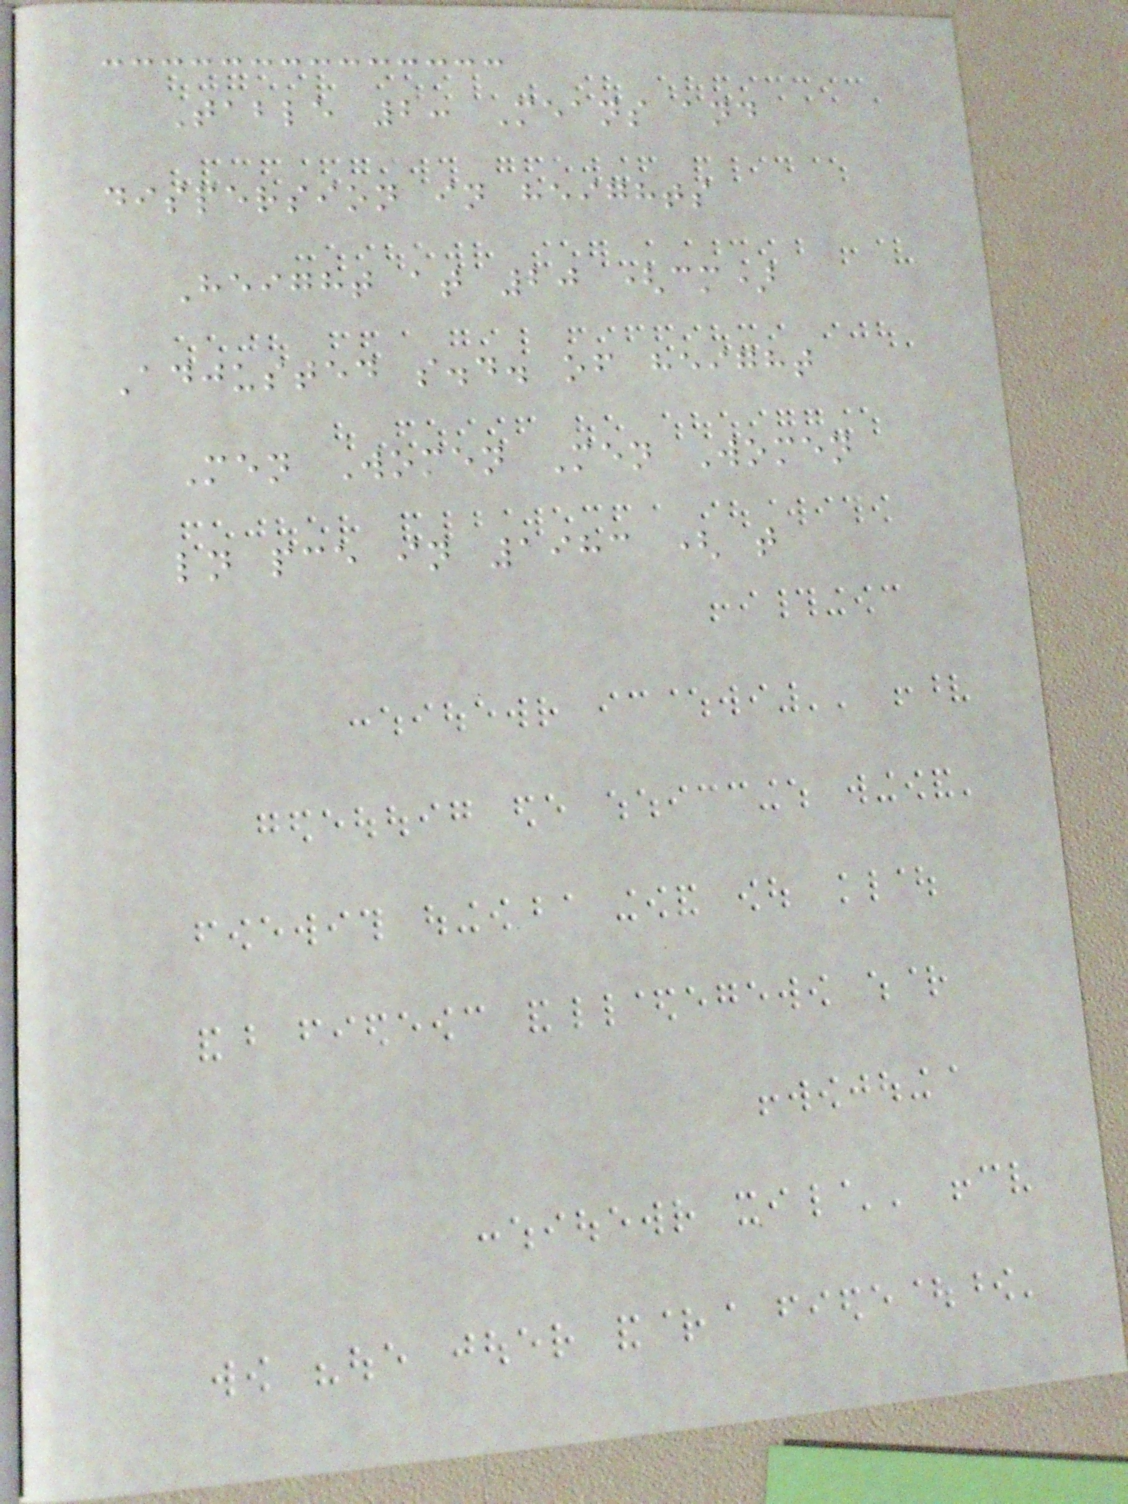Table 2: Means and
dispersion in heights
Height at 20 (cm)
Adjusted s.d. of height
Men Women Men Women
ln pce in 1983 ( t
